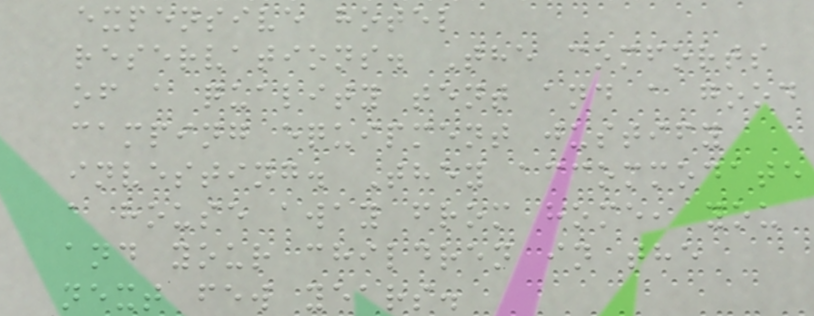expensive hotel
reservations. The comforts
of a quality tent and a good
camping equipment justify
investing. They accommodate
a house away from home, you
and your children in the
next few years.
